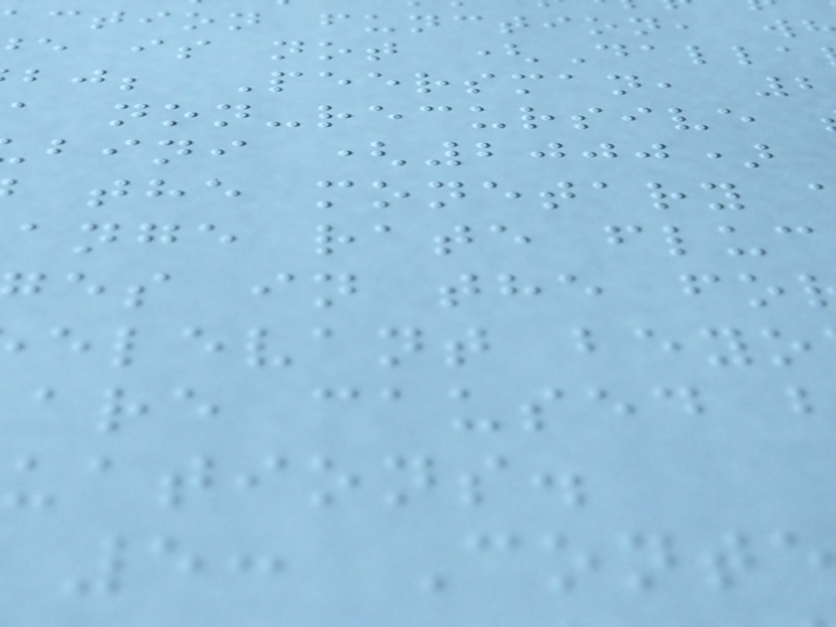ction function, w
e is not (Dalla
bj; Peersman,
a non-recursive
bini (2000)
the monetary
ange rate fluc
es in the fo
elevant beyo
are caused
uations.
